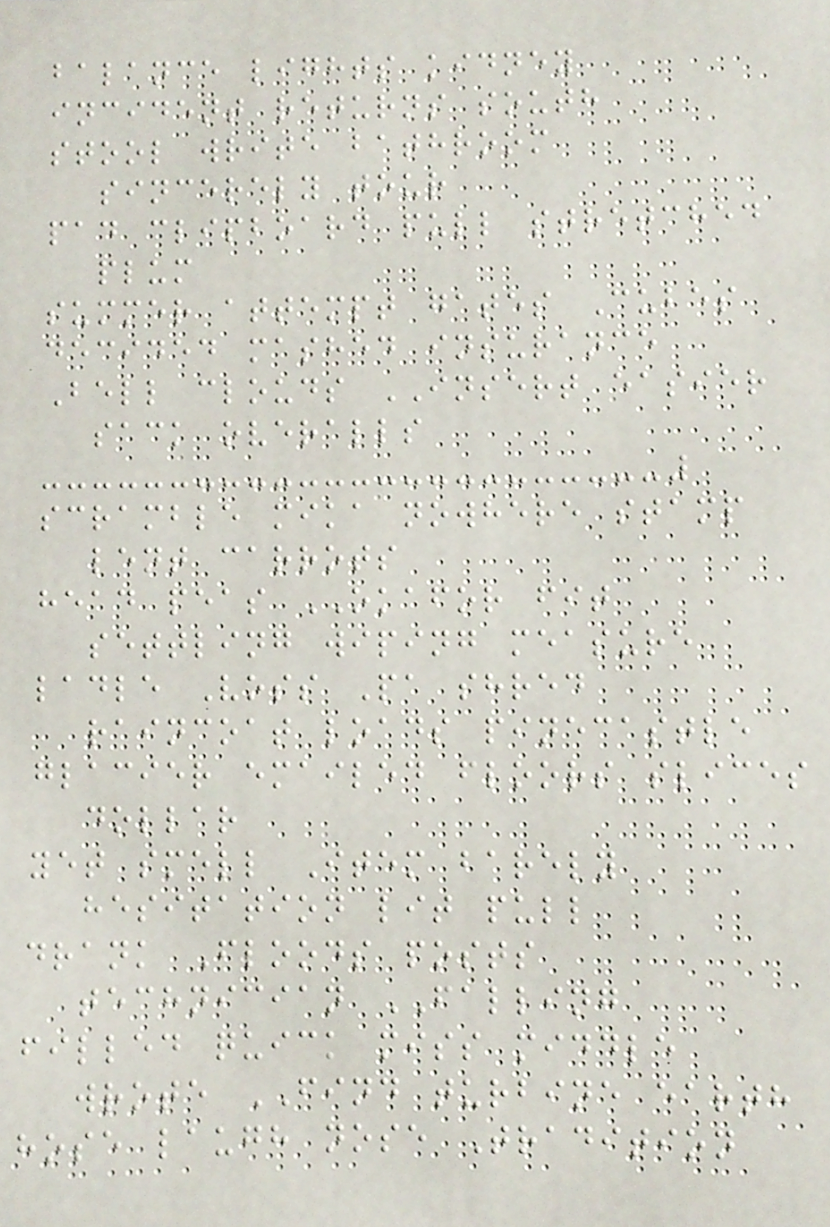balance lights kidney
incident returns south
stool write bathroom
sincerely tour
pad clipboard pull stretched
plum
summer attempt gates Cubes
decided mashed insurance
Bell clouds INSERT easier
sack overalls
scramble mika nowhere stamp
lent carrots
head peas OKAFOR fit
settling wiping measure
ladle Voss Pa shred
raincoat loads pinecastle
glacier emailed floors slices
dollar
yet smell Item barely
hesitation lit pull
drank Floods posts
technician FALLING
filled quick miss middle
wrote FIND turbine earth
hose laugh nose Tradition
